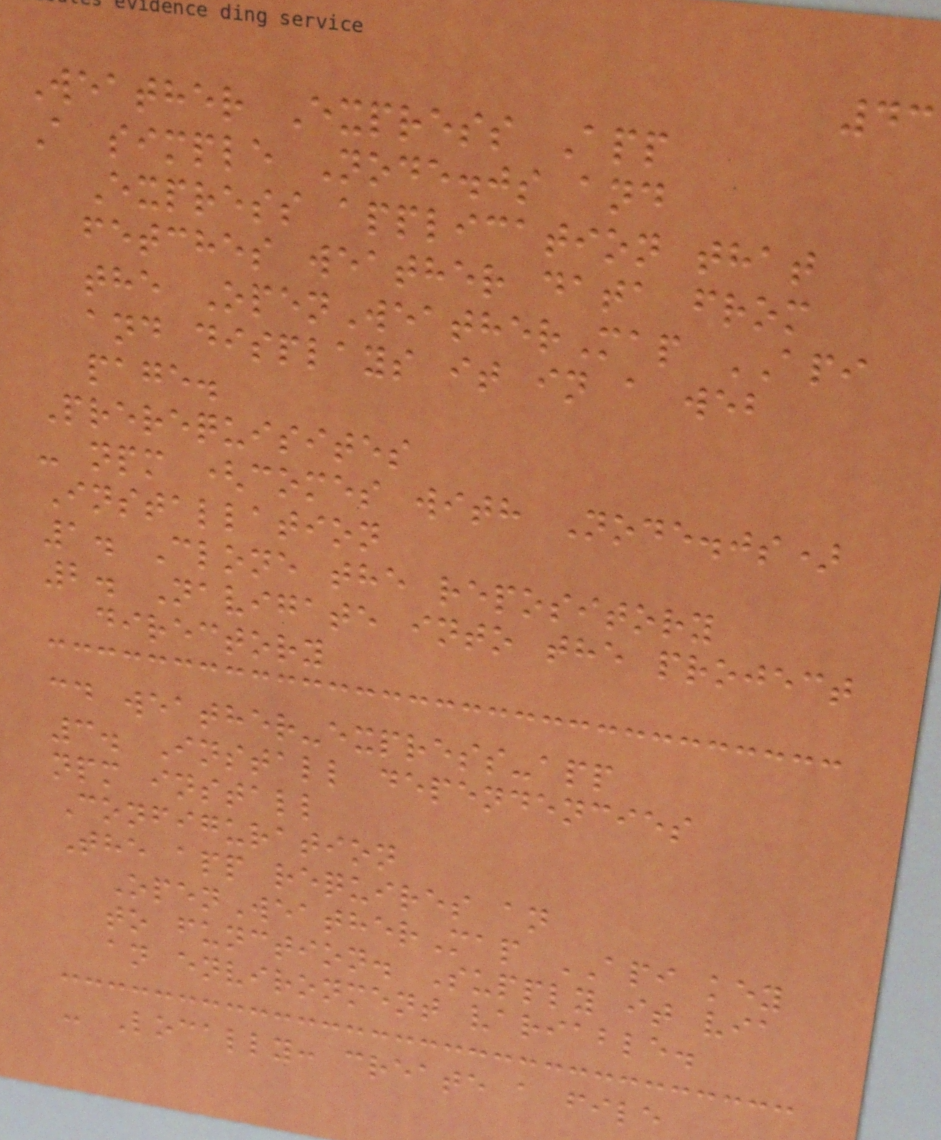43
Weather Express App
A simple Node.js and
Express application that
fetches weather data from
the OpenWeatherMap API
and displays it in a web
page.
Prerequisites
- npm (comes with Node.js)
Installation
1. Clone the repository
2. Navigate into the project
directory
cd weather-express-app
3. Install dependencies
npm install
Configuration
The app requires an
OpenWeatherMap API key
to function. Supply it via
an environment variable.
- Locally: create a file
